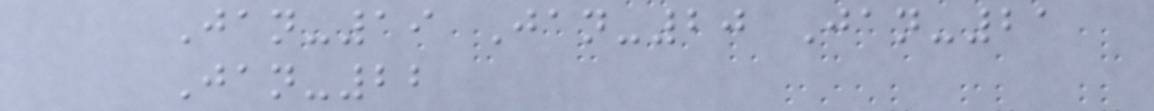Jan-19 Jan-20 Jan-21
Jan-22
